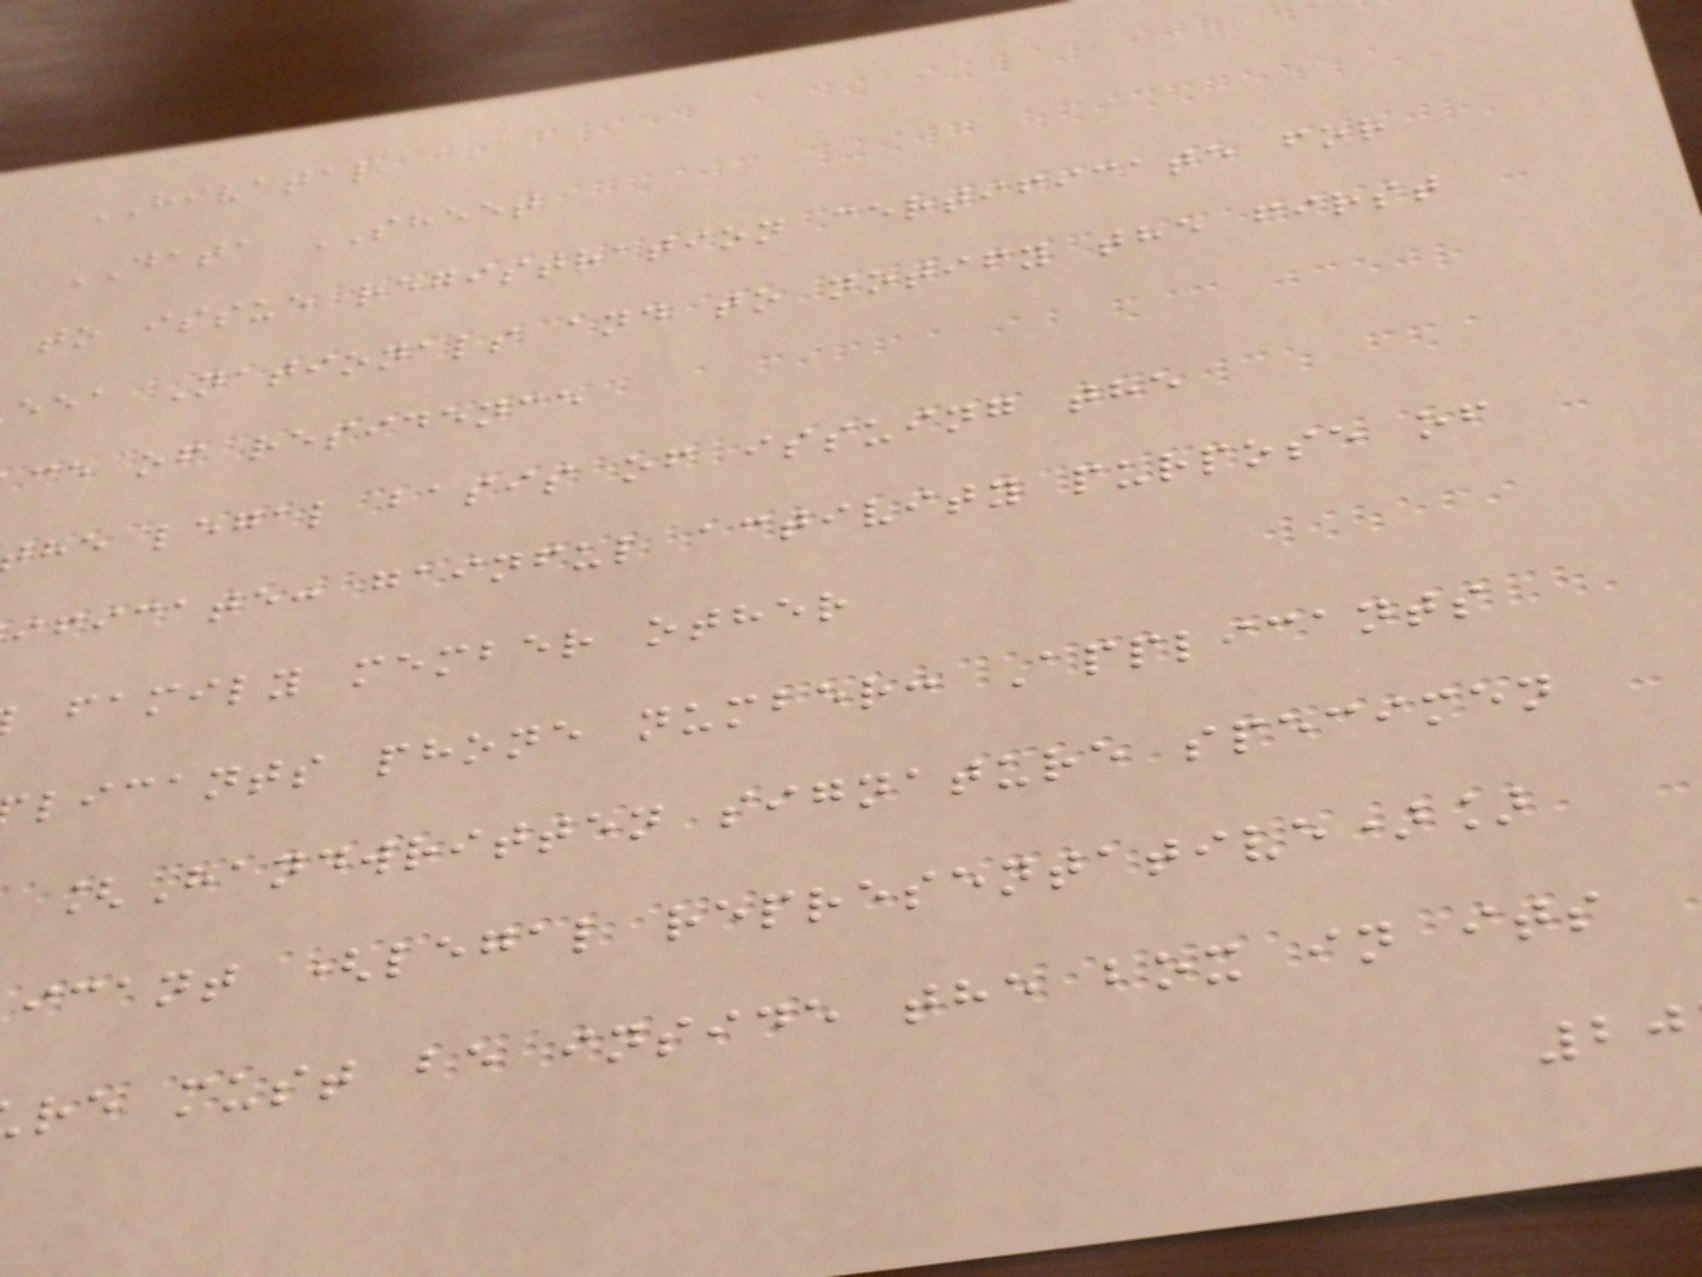HIVATAL
DATA SHEET
to issue registration certificate for
eea Nationals and to notify the first
ce of residence
he legal basis of issuing the
ificate: gainful activity purpose of
family member other
licants phone number: Applicants
[Handwritten signature specimen
icant (legal representative)]
re must be inside the box in its
